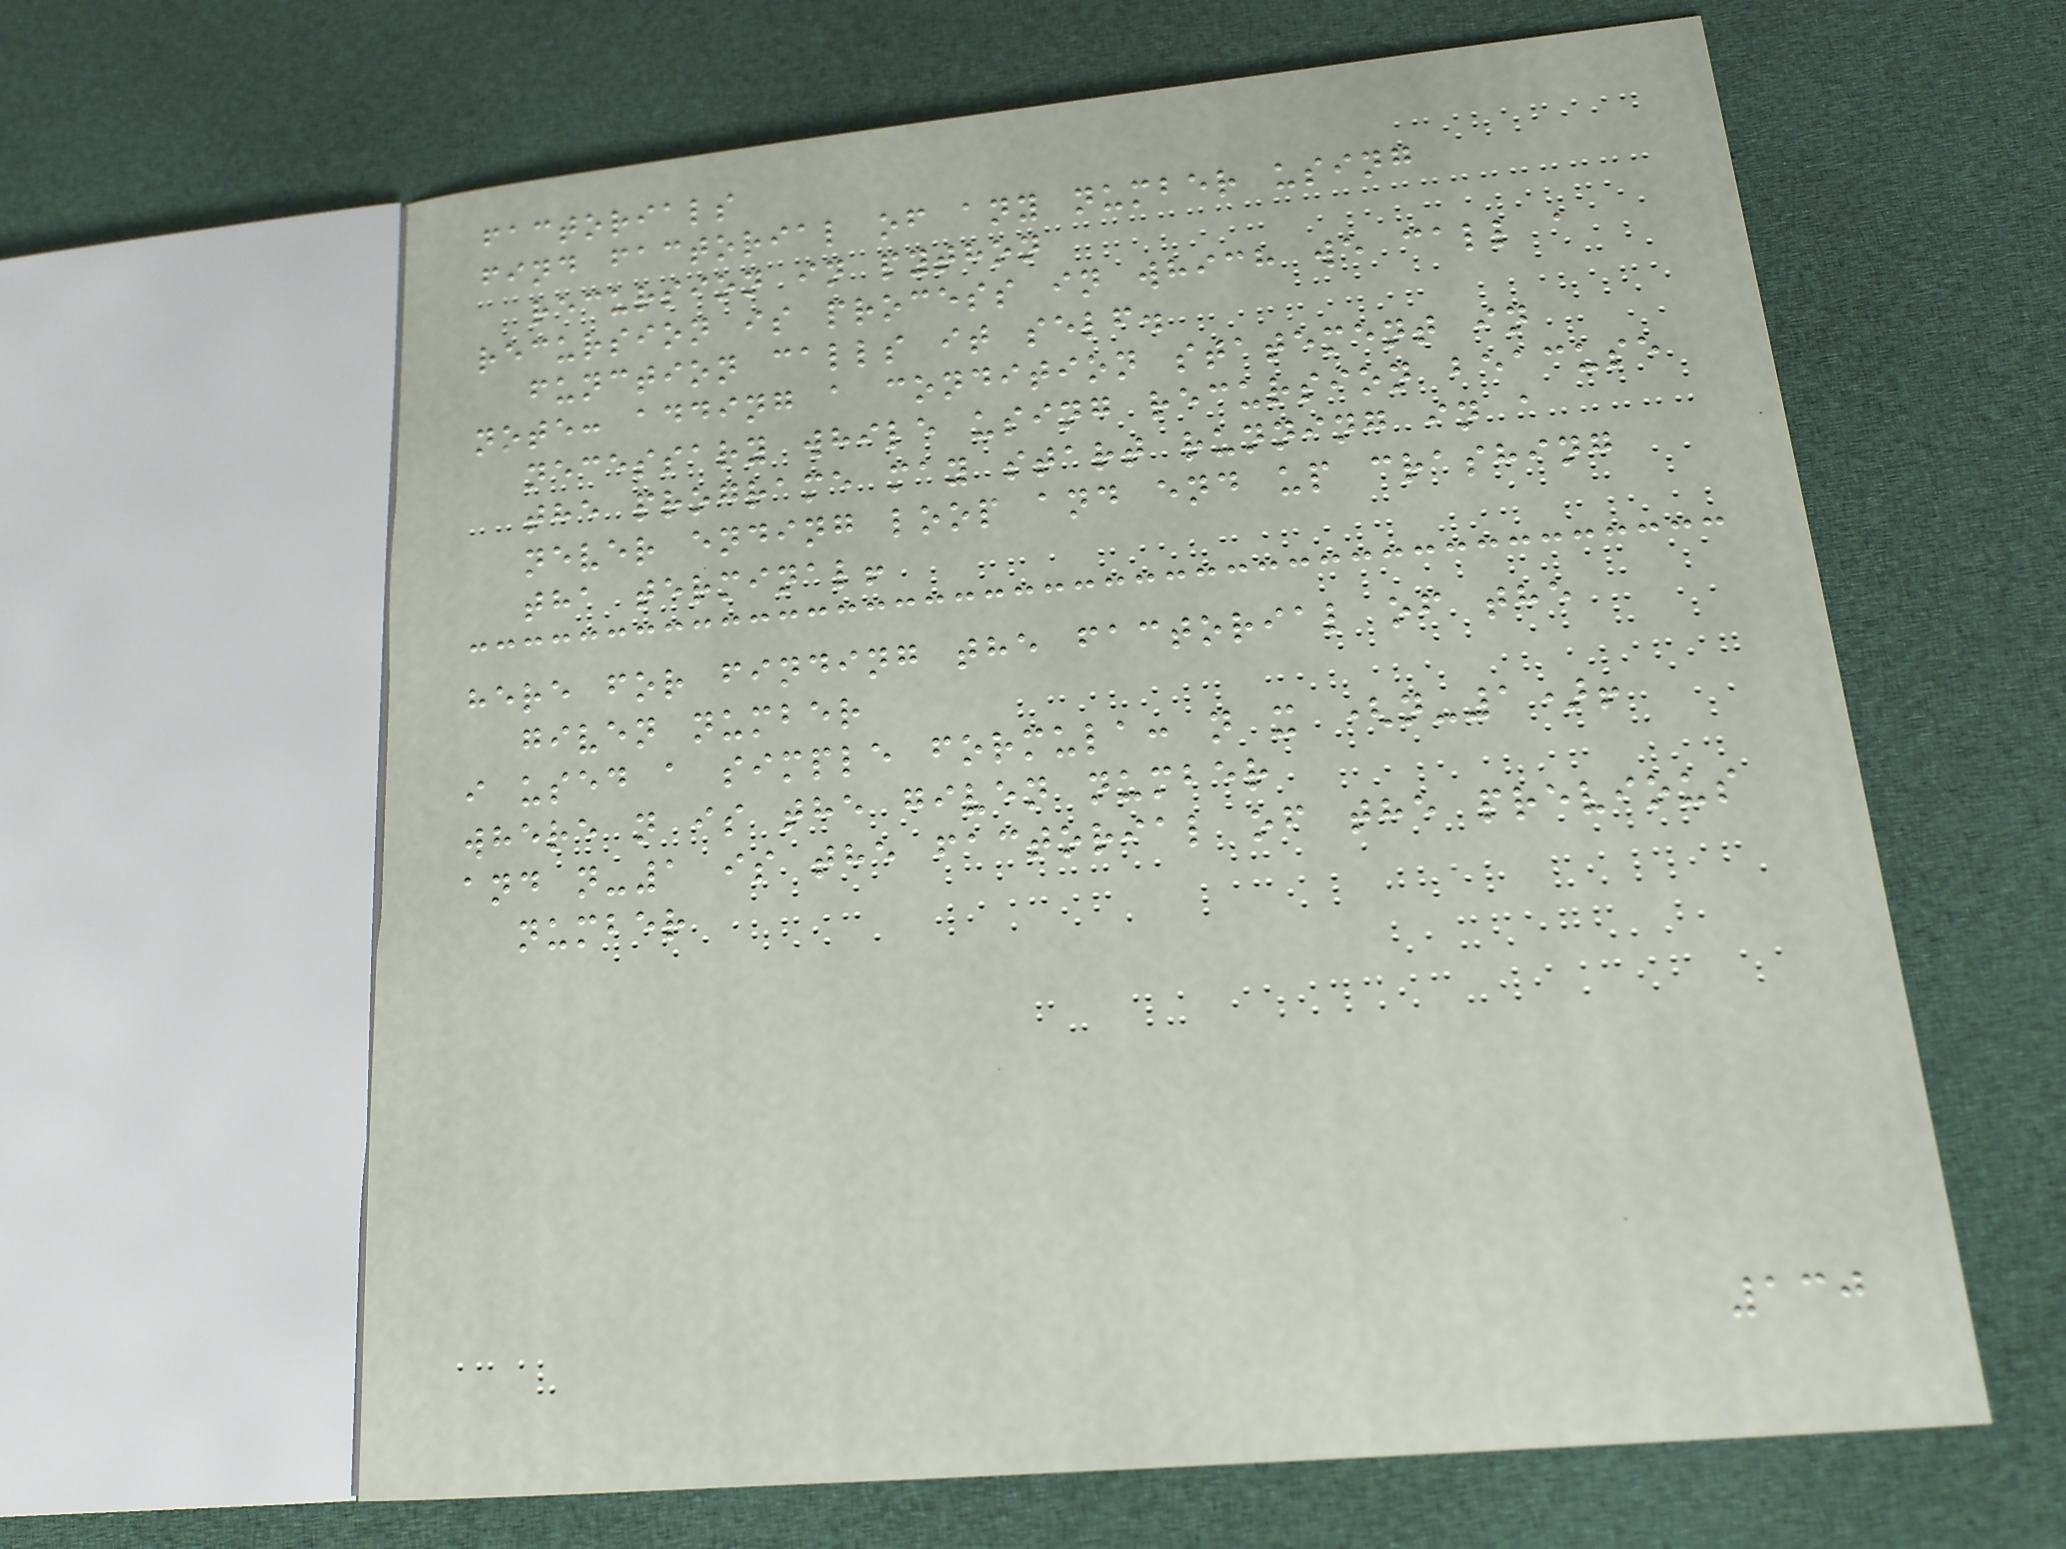factorials
find factorial of any number using
recursion in python
recursion is process in which we call a
function calls it self.
note: adding a condition statement in
necessary while using recursion beacuse
the programe may start running in a
never ending loop and end up crashing
tha terminal!
here for finding the factorial of the
given number
i used a simple formula: n x (n-1)!
where n is the given number
and n-1 is the factorial of the previous
number
130
